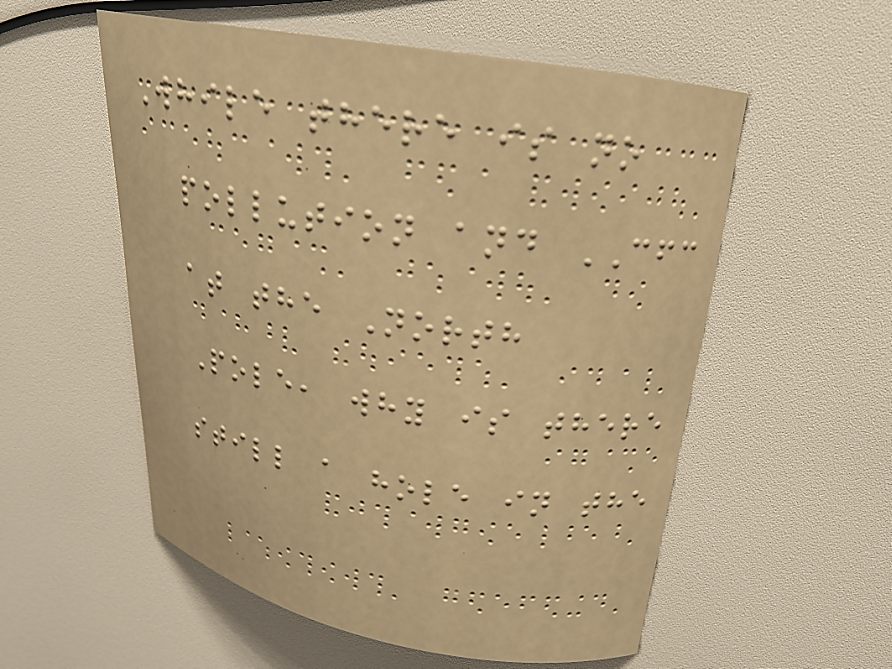While there is no
pollution and CFC
at the North
Pole, why is there
still a hole in the
